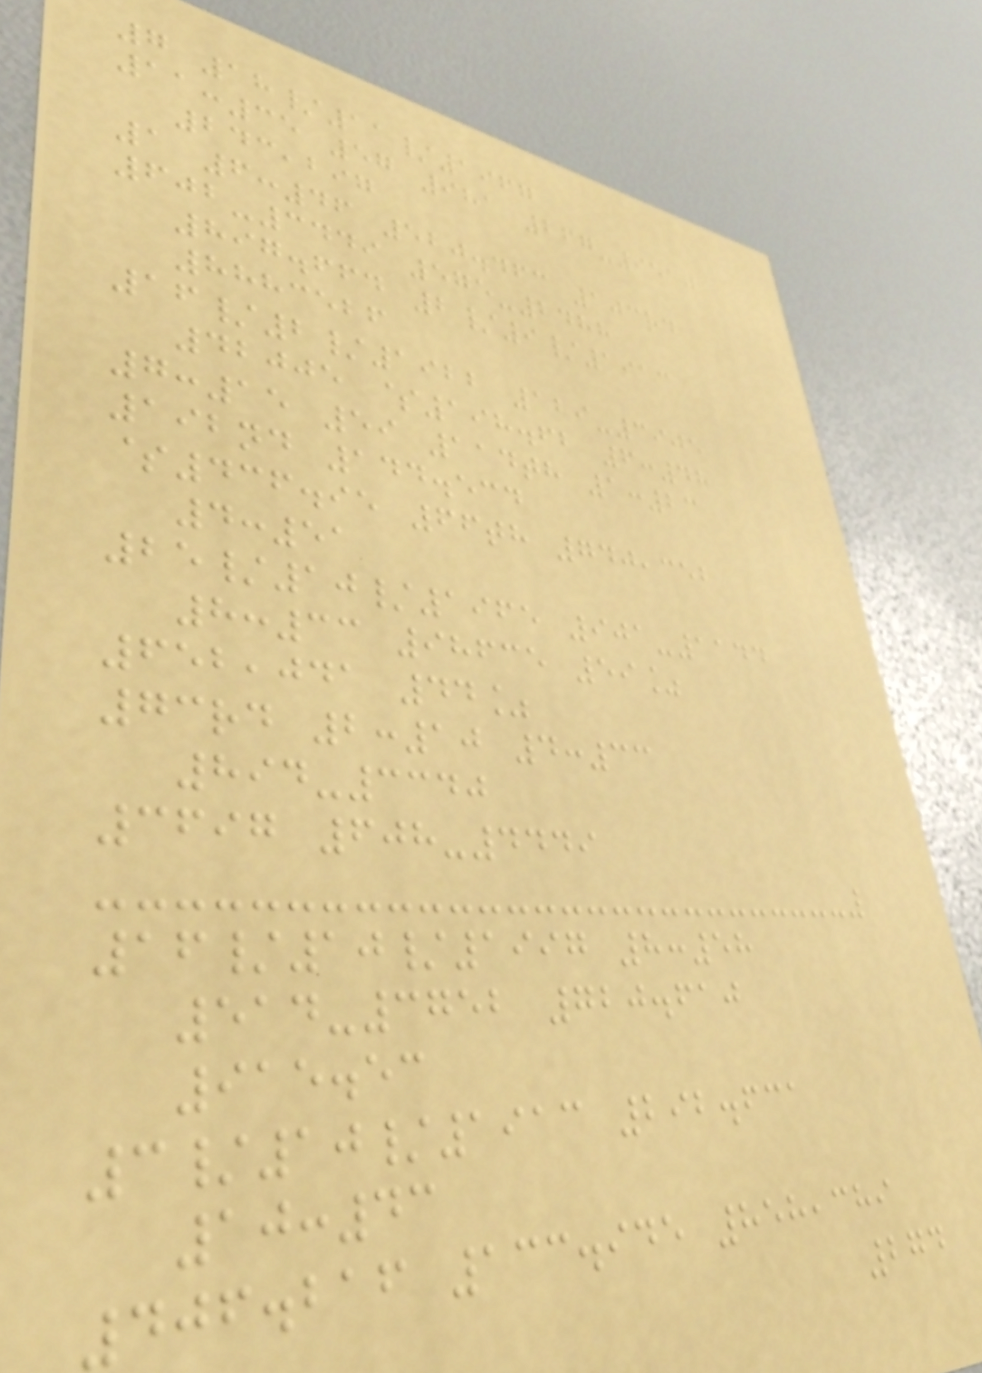7 18/11/1967
11:35 57 981 267-9510
243,297
1 6:46 520.463 103rd
602-3449 575-2488
897.664 2/9/1913
8883526
16/2/1922 129-3905
42005 $198.62 6:48
7:15 59 114th 1:23
192nd 144.534
$436.95 66th 740,352
4:51
25/10/1965 901-1144
8:33 98635 59%
652,041 44%
73rd 2:10 4:33
894-3340
3697 608-4449
16/10/1997 8:58
514-3752 720.610
915.53
3/10/1913 292.631
10:43
406.216 133.945 858,389
274
